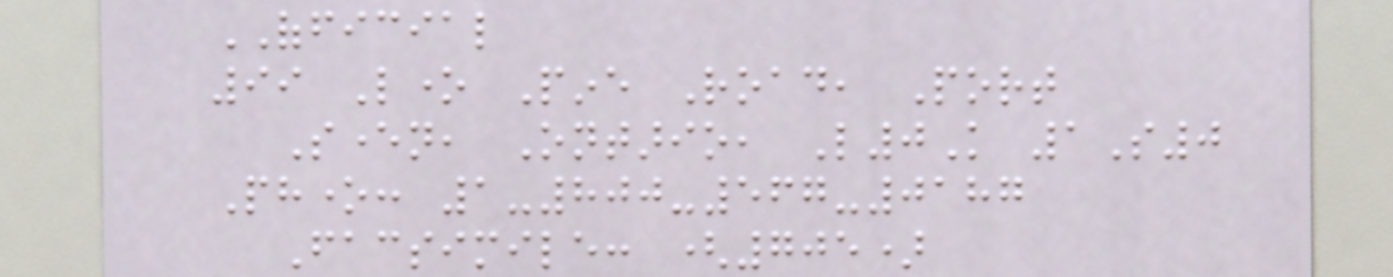OFFICIAL
99 Lone Pine Road, Port
Severn, Ontario, L0K 1S0
Phone: 1-800-567-0187
Facsimile: (705)
